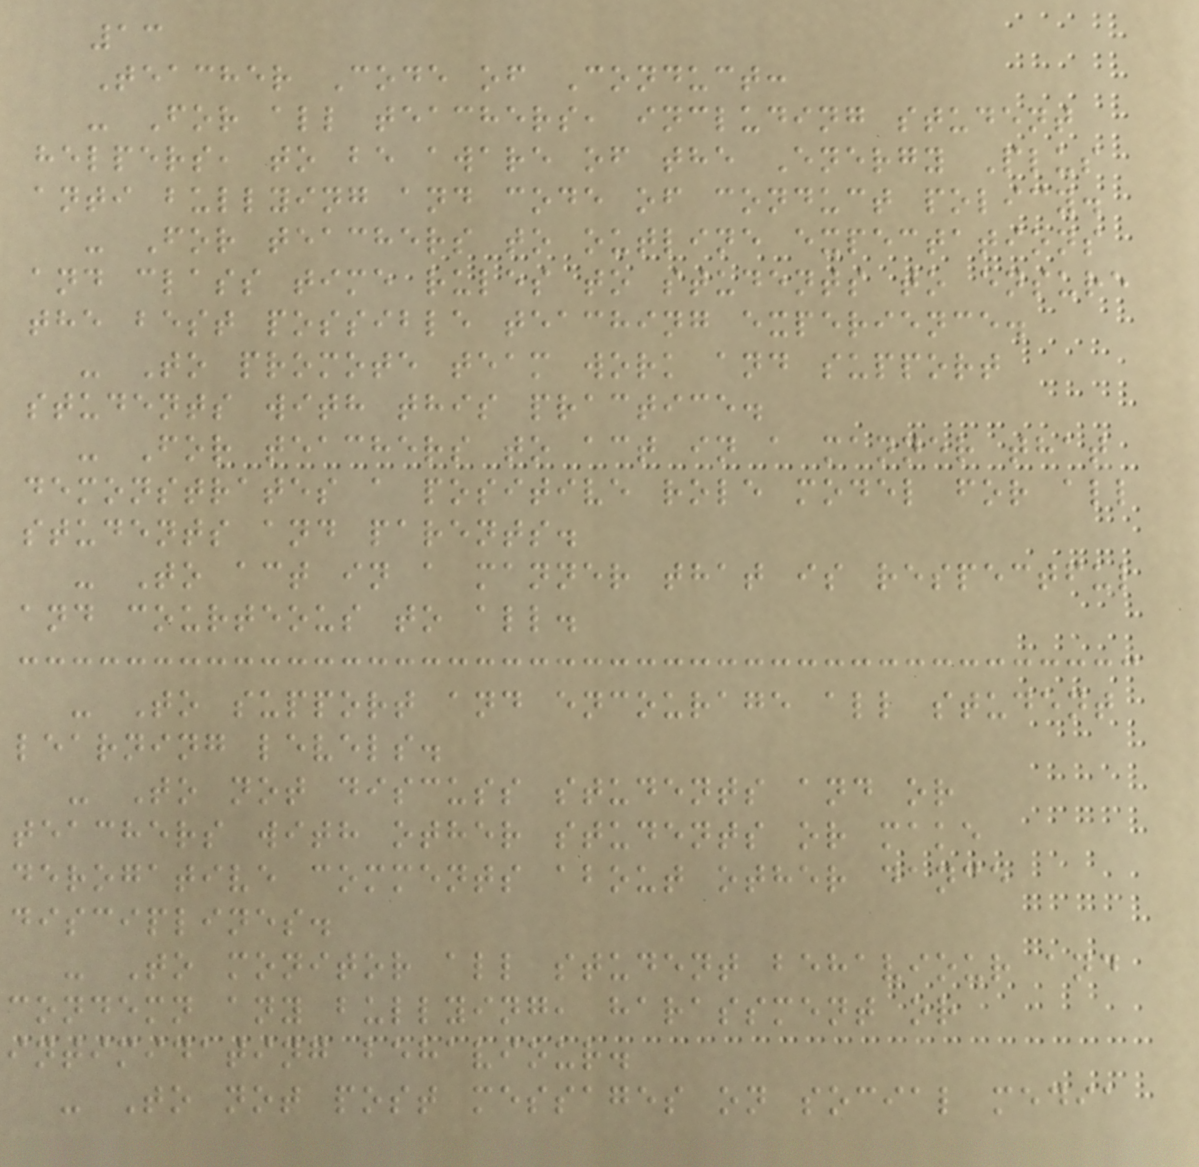13
Teacher Code of Conduct:
- For all teachers, including student
helpers, to be aware of the Energy Plus
anti bullying and code of conduct policy.
- For teachers to outline expectations
and class time rules to students to ensure
the best possible teaching experience.
- To promote team work and support
students with this practice.
- For teachers to act in a manner that
demonstrates a positive role model for all
students and parents.
- To act in a manner that is respectful
and courteous to all.
- To support and encourage all student
learning levels.
- To not discuss students and or
teachers with other students or make
derogative comments about other dance
disciplines.
- To monitor all student behaviour and
condemn any bullying, harassment or
intimidating behaviour.
- To not post messages on social media
